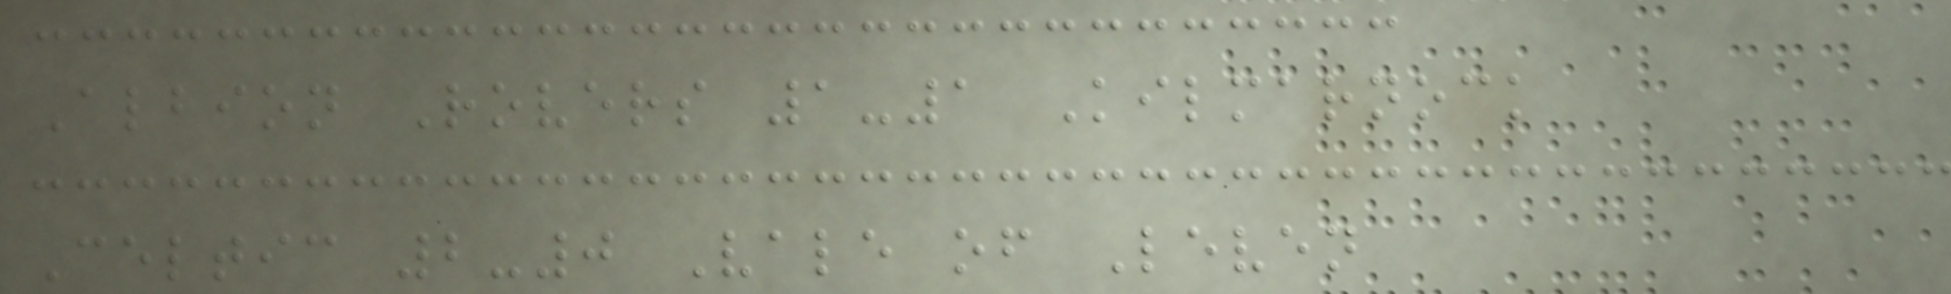Albion Rovers 1-1 Kilmarnock
Celtic 2-0 Vale of Leven
